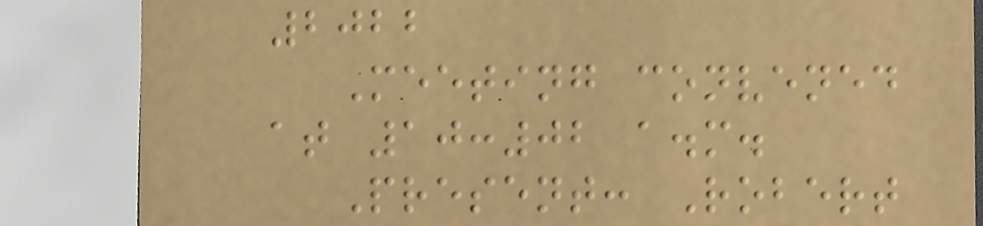2022
Meeting convened
at 10:02 a.m.
Present: Robert
